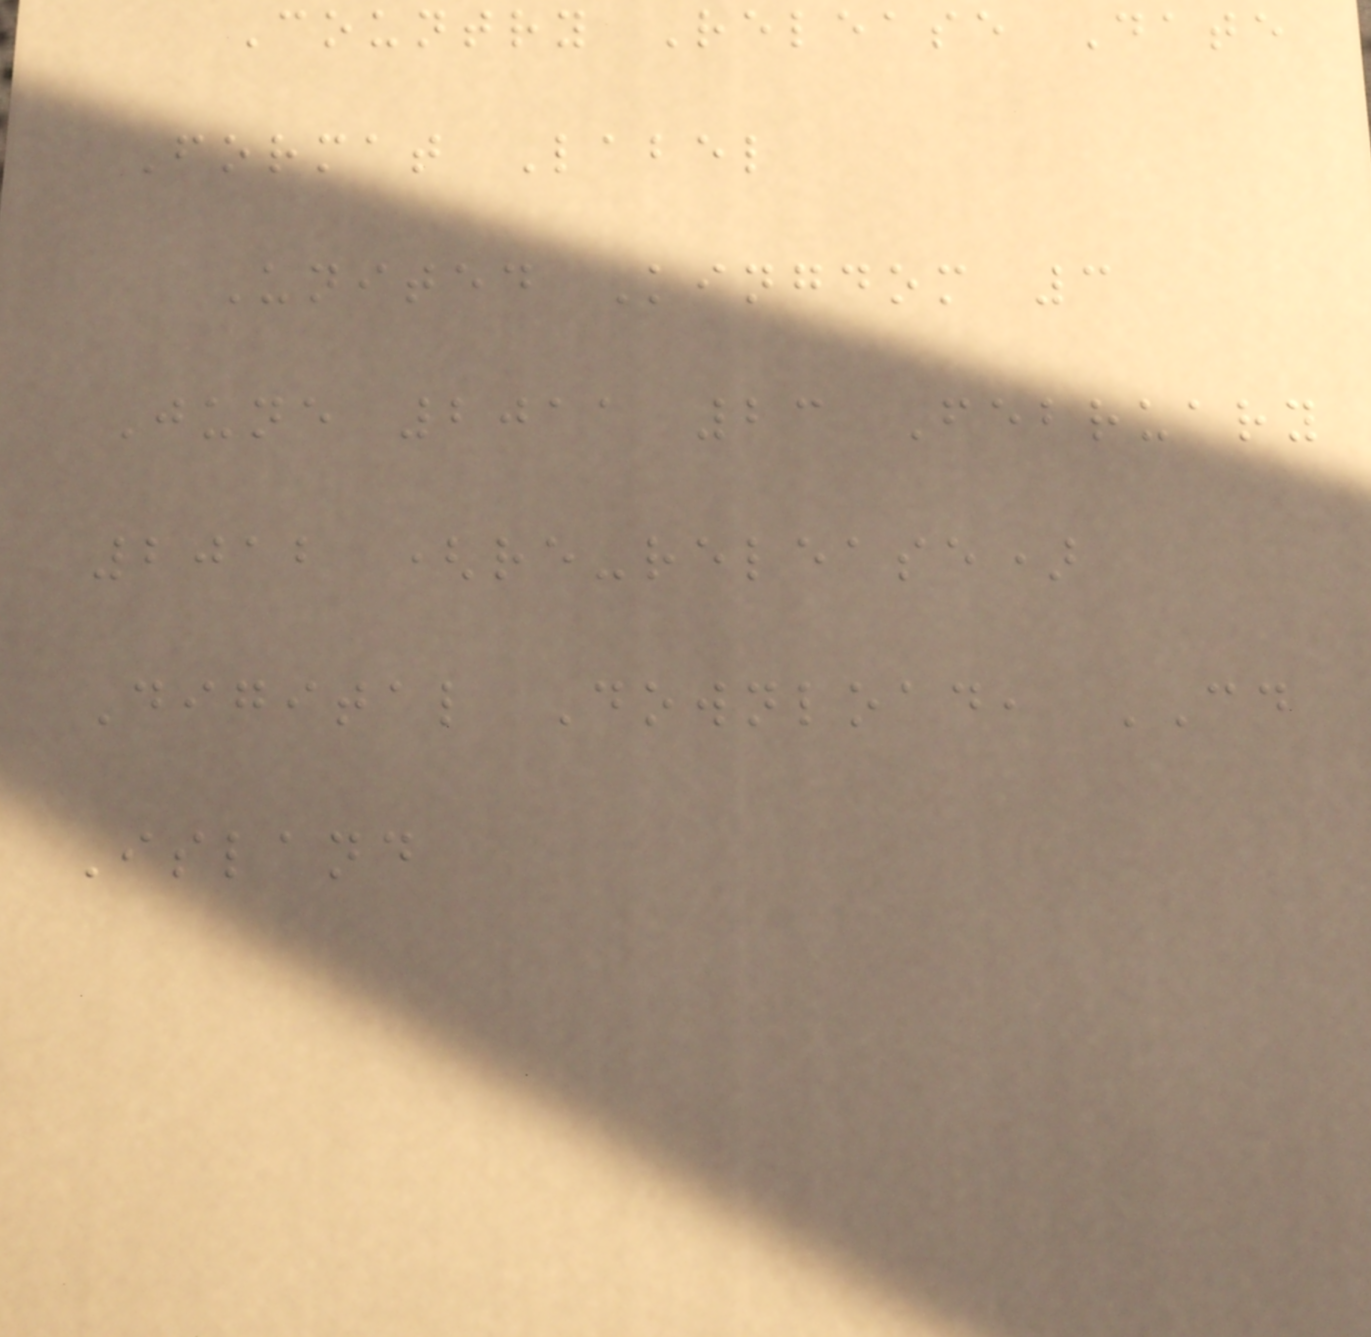Country Release Date
Format Label
United Kingdom 3
June 2011 23 February
2012 (re-release)
Digital Download, CD
Island
